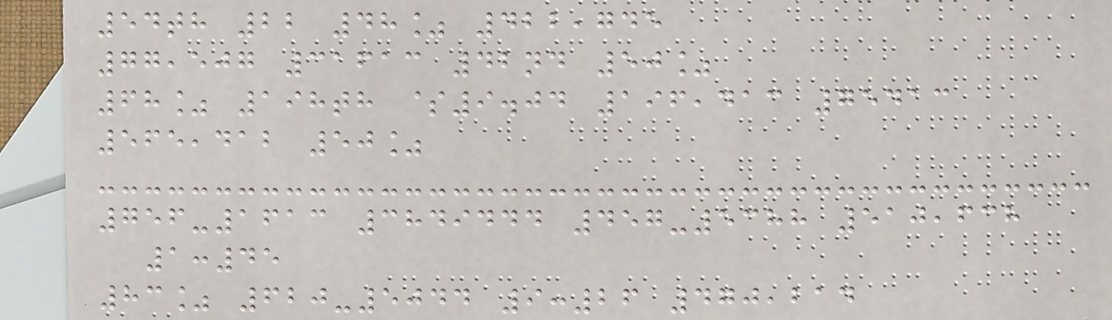54th 22 48% 422,745
77,507 31613 42nd 50%
68% 198th $9.04 196,413 75413
565,412 50%
756-1613 3849444 457-5388 510,638
1:45
83% 620-5044 9:26 470,214
